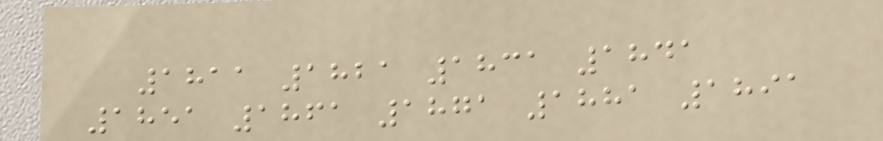1811 1821 1831 1841
1851 1861 1871 1881 1891
